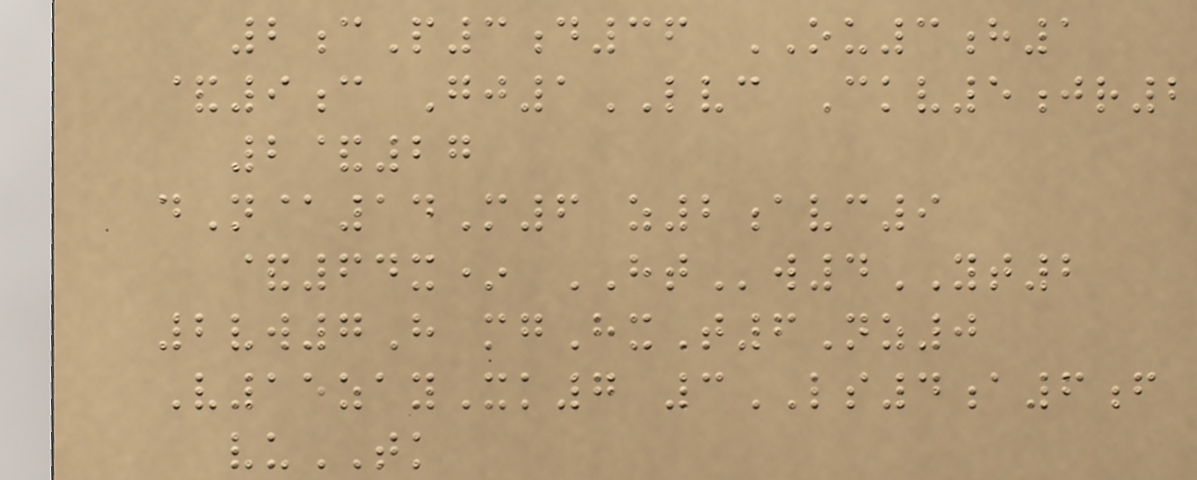2cP3d36 OU3h1
&9c Gj1LVC Ckv5jr2
2&27
dN@14M6 z2avc9
&64x* HTw4YT2
2vw7H mgHxT6Nz0
V15zayXk7 3LS4a6f
vuTK
